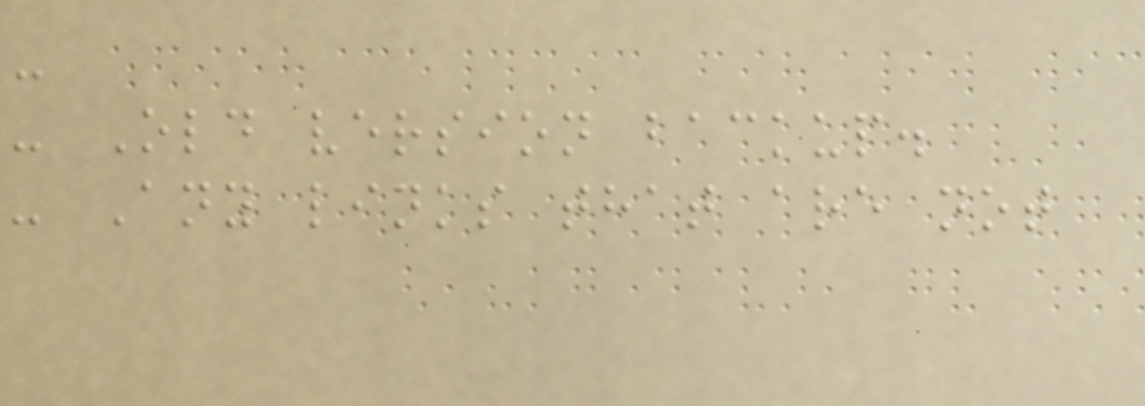-
- Old version backup.
- Any links that are not
